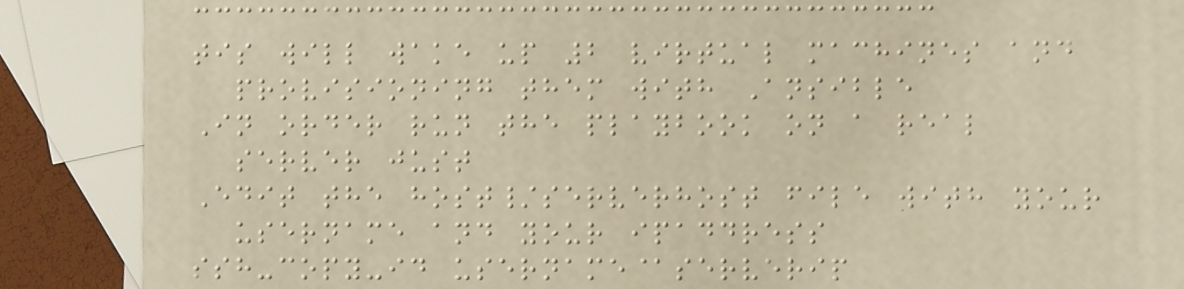tis will wake up 2 virtual machines and
provisioning them with Ansible
In order run the playbook on a real
server just
Edit the host/serverhost file with your
username and your ipaddress
ssh-copy-id username@serverip
